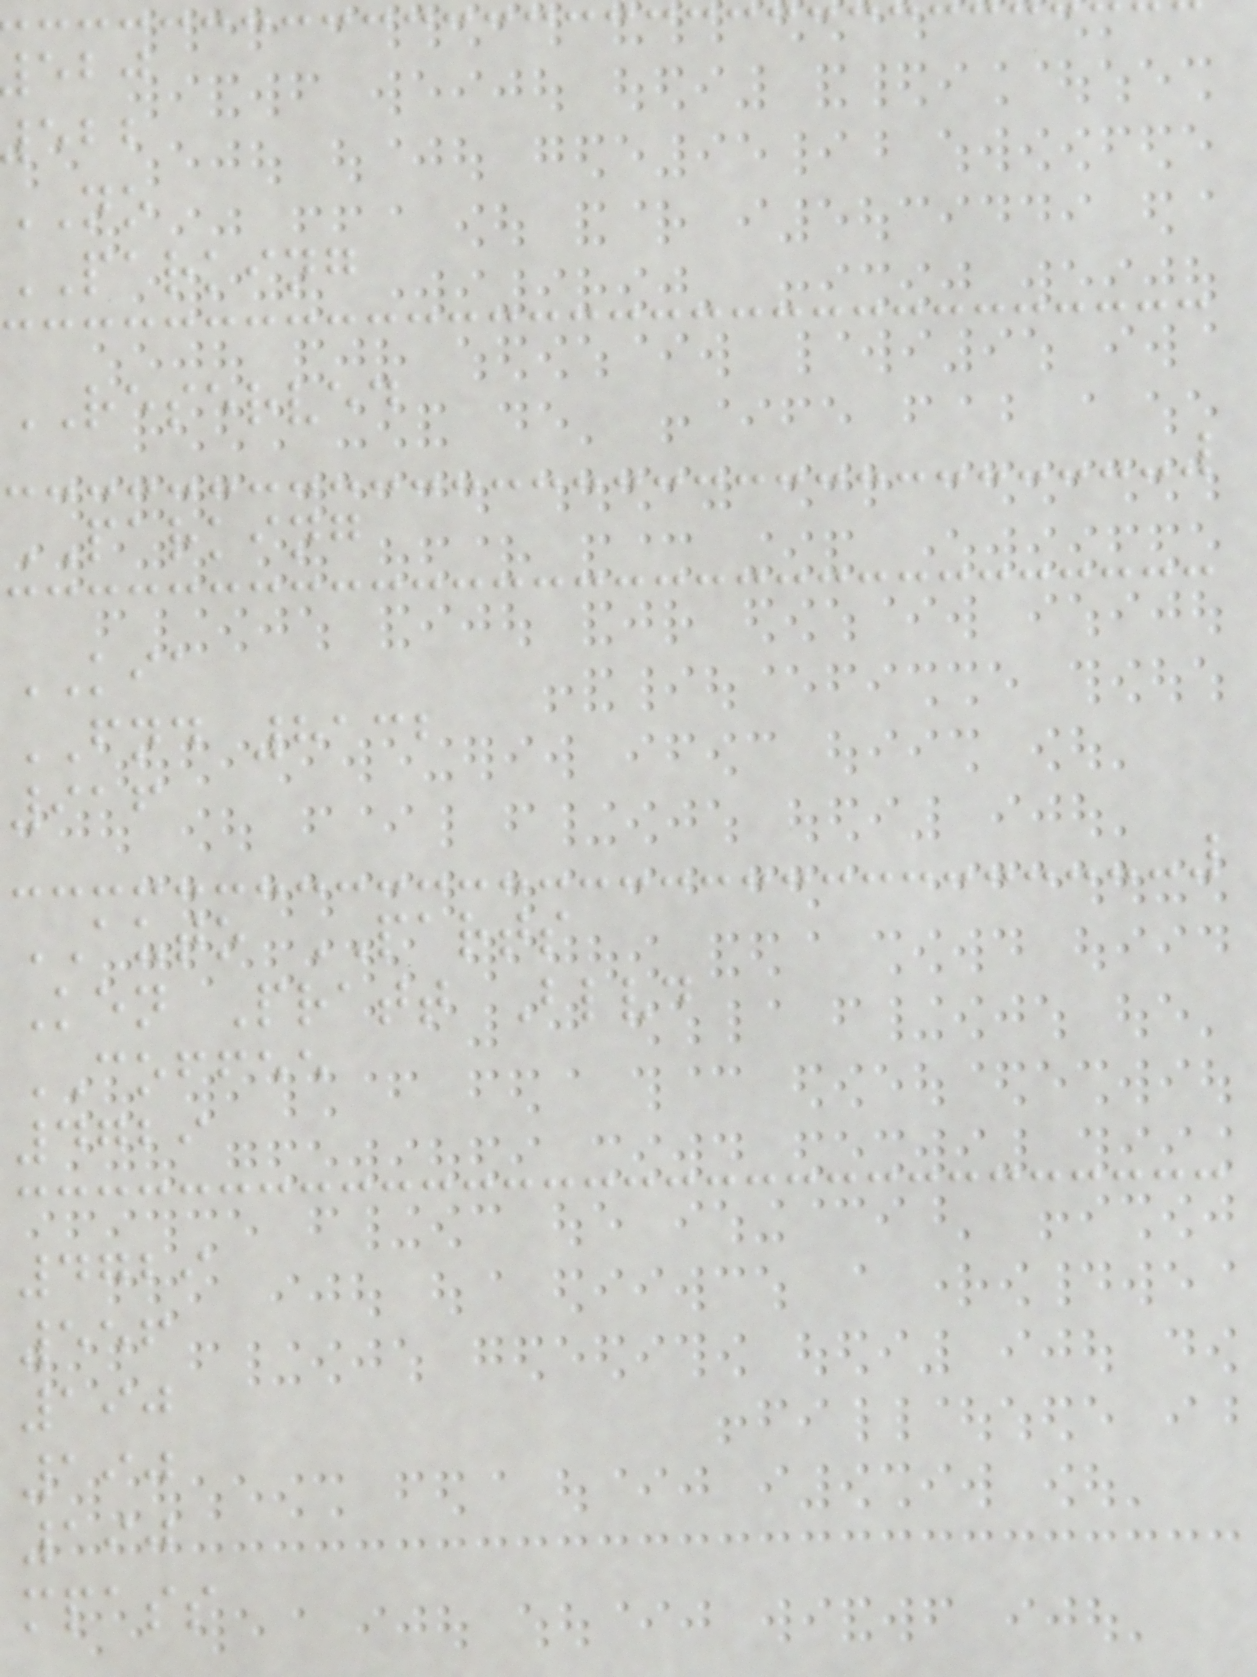PARKING
RESERVED
PARKING
KIA
FND 8132
916
AUTO PARTS
Ken Pratt Blvd
COFFEE
4729
4729
556
190
190
190
mpass
